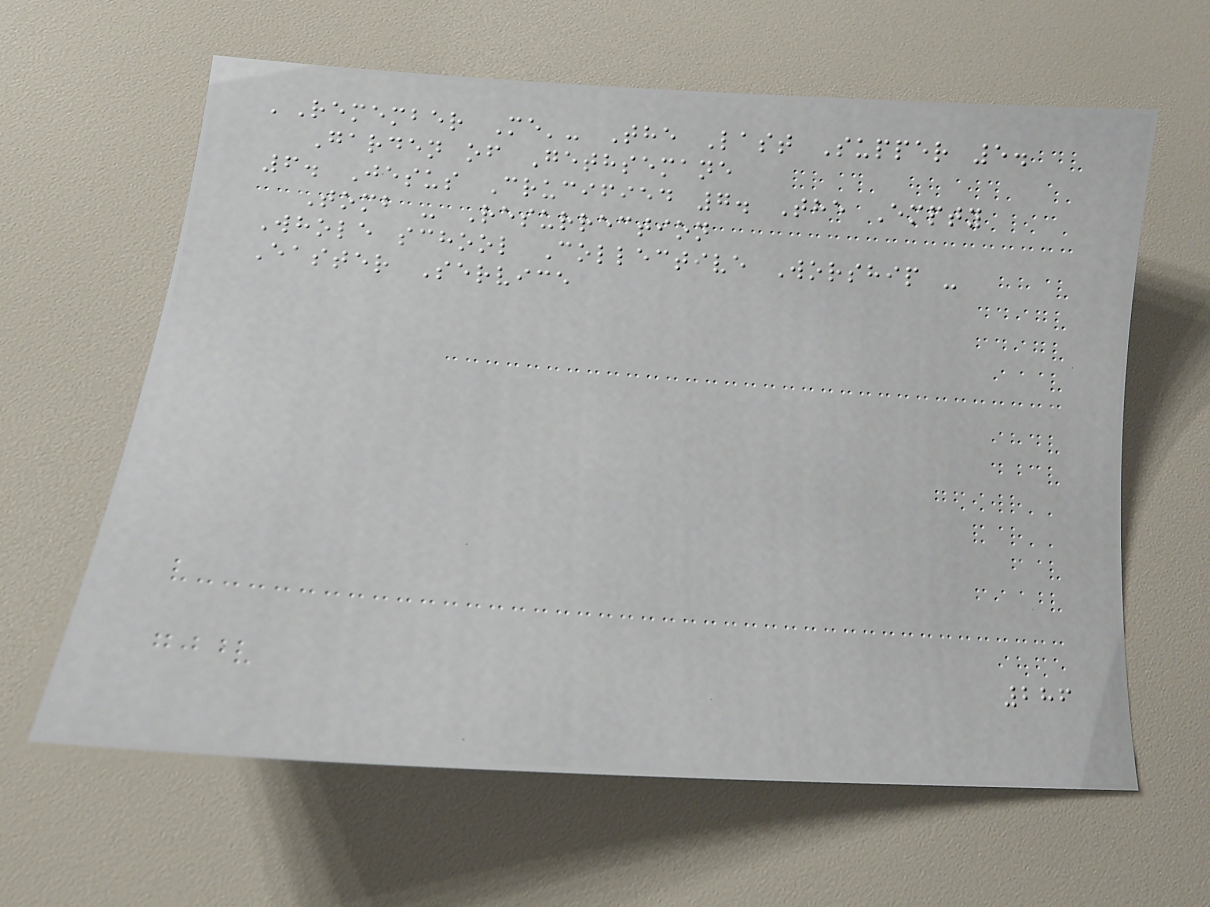'Remember Me'- The Last Supper 5.
Garden of Gethsemane
6. Jesus Crucified 7. The Empty
Tomb - Resurrection
Whole school Collective Worship -
Easter Service
286
